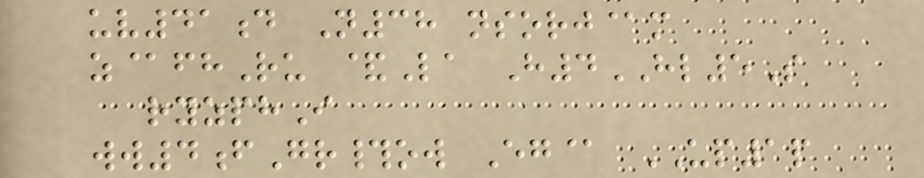uv41d N38 nsorj@m
z@fhRu &La H4HL5S
ryzphI
ww4fGr#ow Eg@ UP1p
